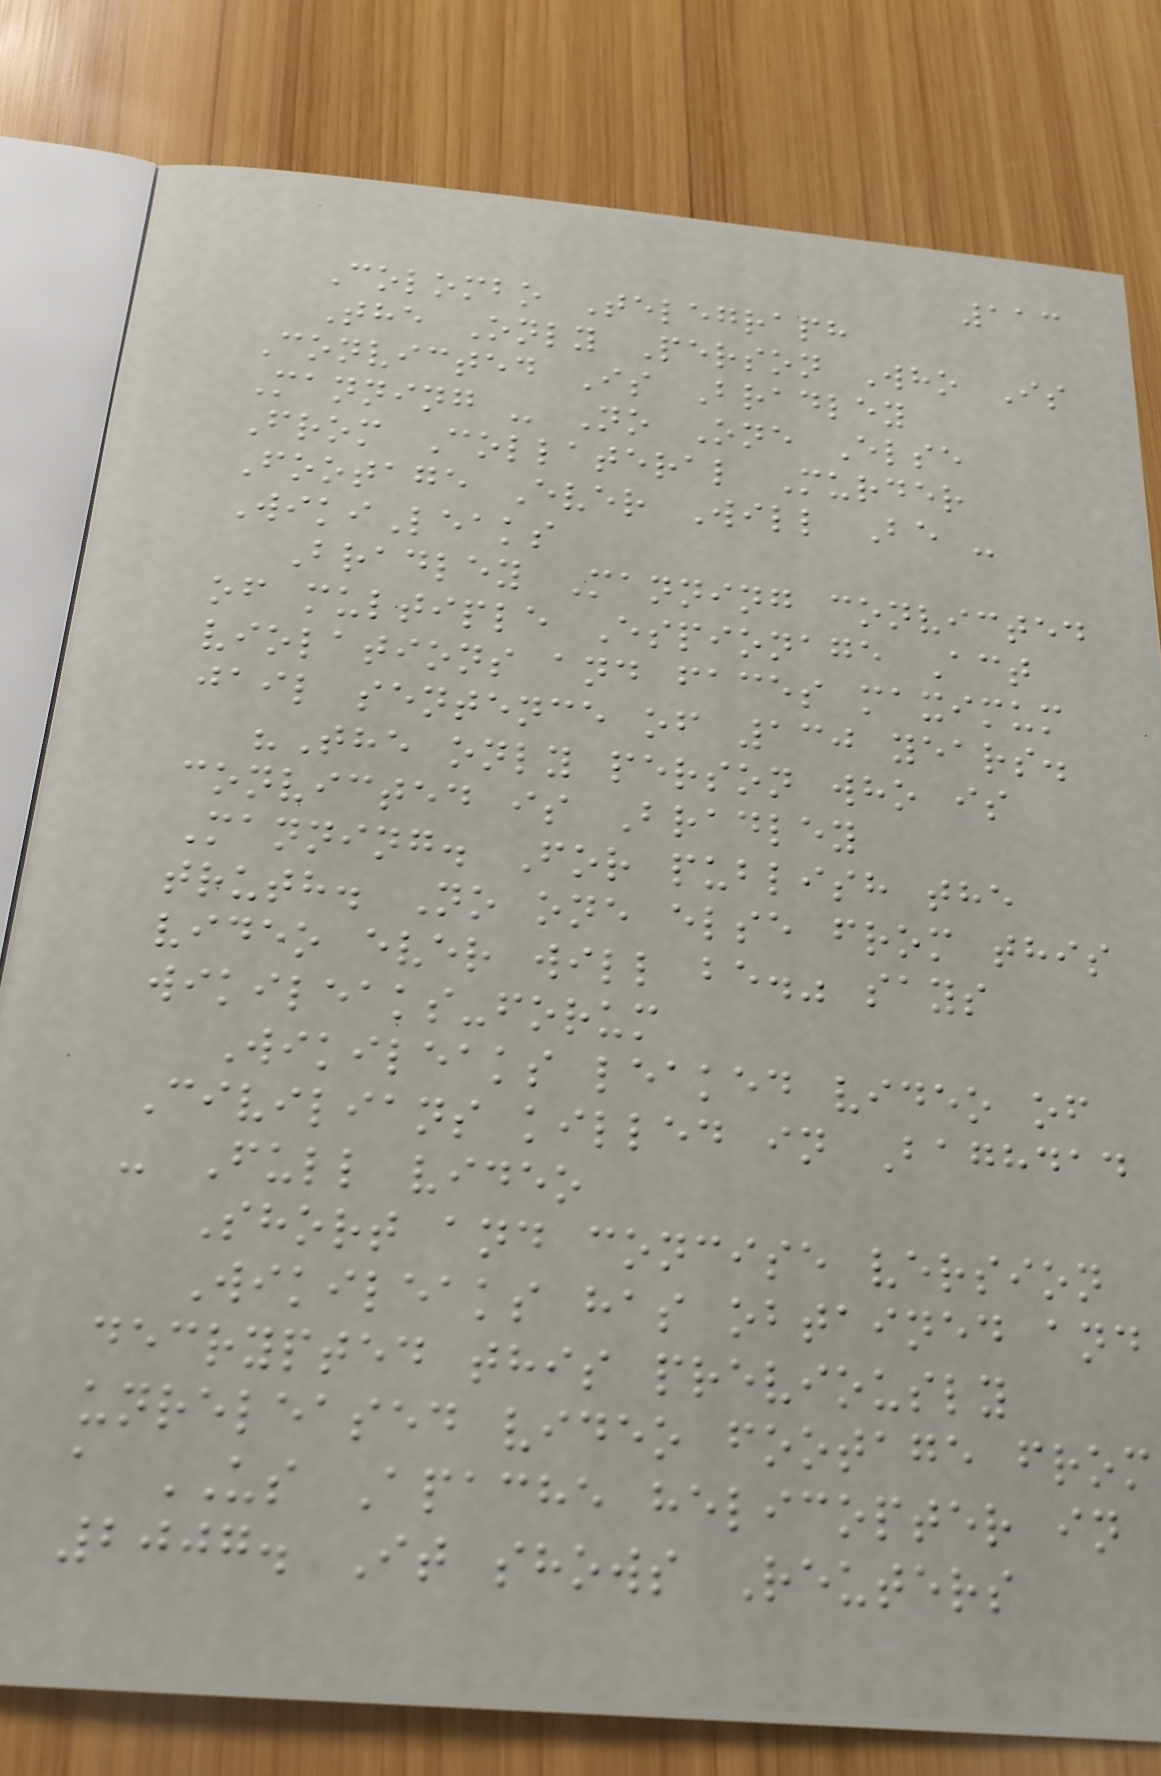113
Colombo Telegraph
The Only Person Who Is
Convicted Is Bradley
Manning - No One Else
From Collateral Murder
Footage Ever Will Be -
WikiLeaks
Bradley Manning convicted
of multiple Espionage Act
violations and faces maximum
jail sentence of 130 years.
"The only person who is
convicted is Bradley
Manning. For publish the
truth. No one else from this
video ever will be." says
wikileaks-forum
Wikileaks leaked video of
Civilians killed in Baghdad
- Full video
Short and concise version
Wikileaks has obtained and
decrypted this previously
unreleased video footage from
a US Apache helicopter in
2007. It shows Reuters
